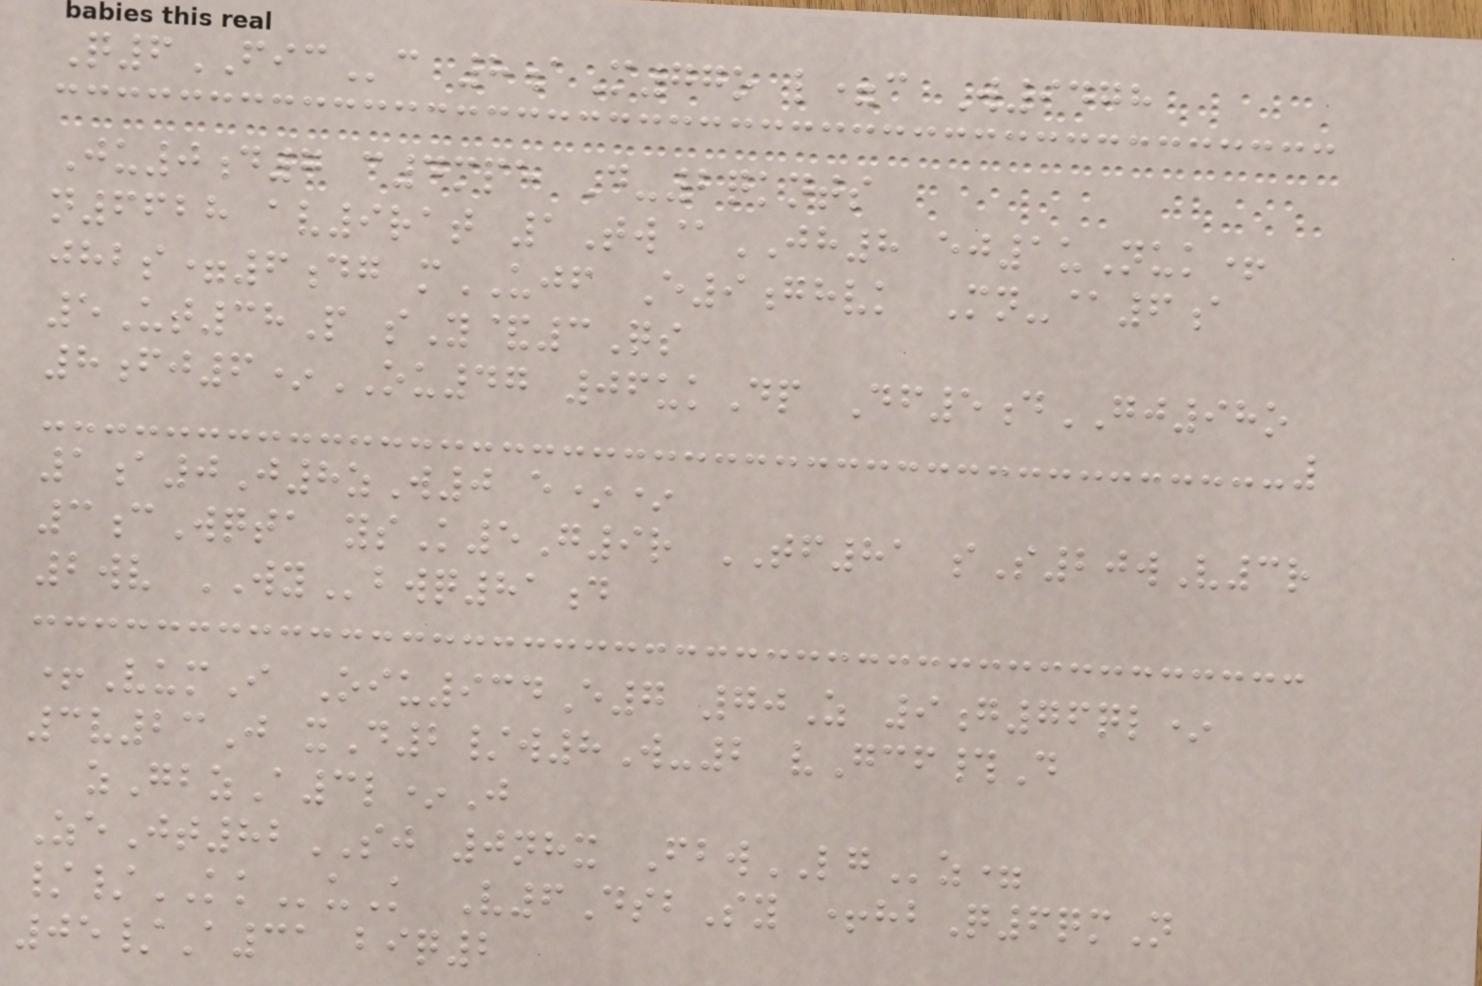Q6FICc 8aM77o l=c W9478
Ju0d7 c4mpe D-2qknts
n6628 av9rat 1Tw@JH8 ej1uNuk+
jhbs=6dg mUJF E9ghvk Mn-@6a
5Ut38P sY&3Qs
8fj6*OU47 06ukDp Df5dGJ98o
1a0J8zW0 e**
3cWqta ysK5G9r TF81 sS20wV3r
2wv WYbwq81d
+VumI Oiu934E7 70Z 9g76ql*
3v23J xD2/w8W-2 vGcf#D
zGbzA3l*J
ZeJt82SJ 0nhx FbwLGz=
//KKuK V6DsbSy +hbQ6qmN
05/A31 biq2
